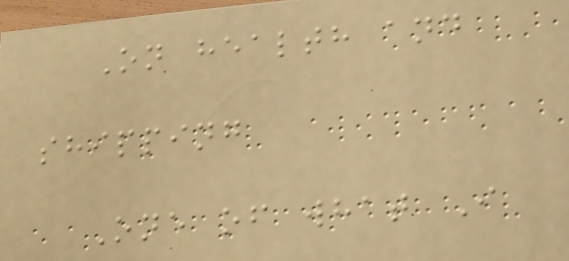On health and
shipping
One of what I
